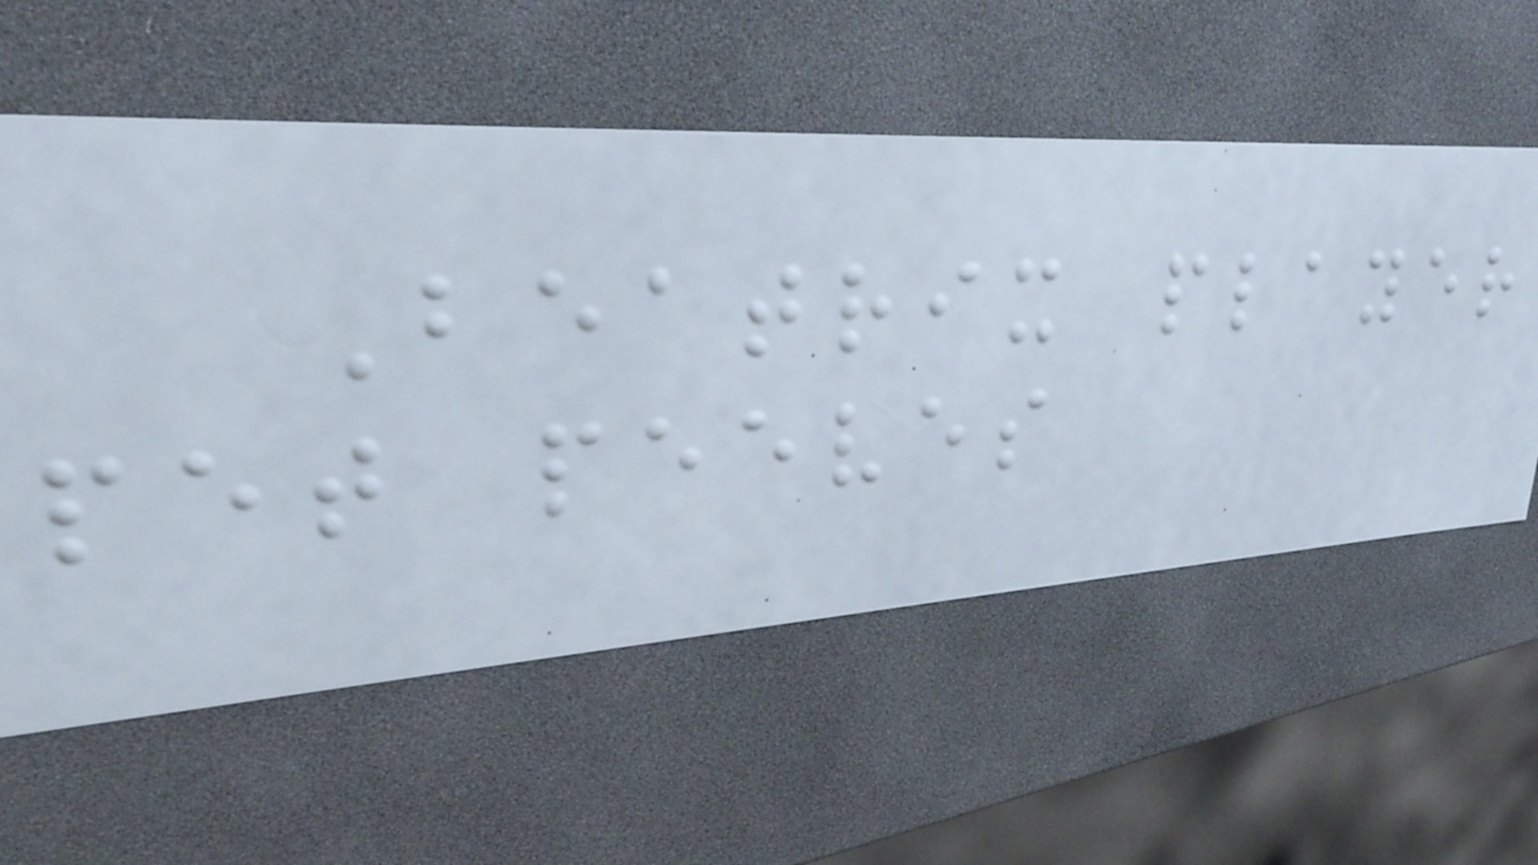Beatrix player
pet peeves
